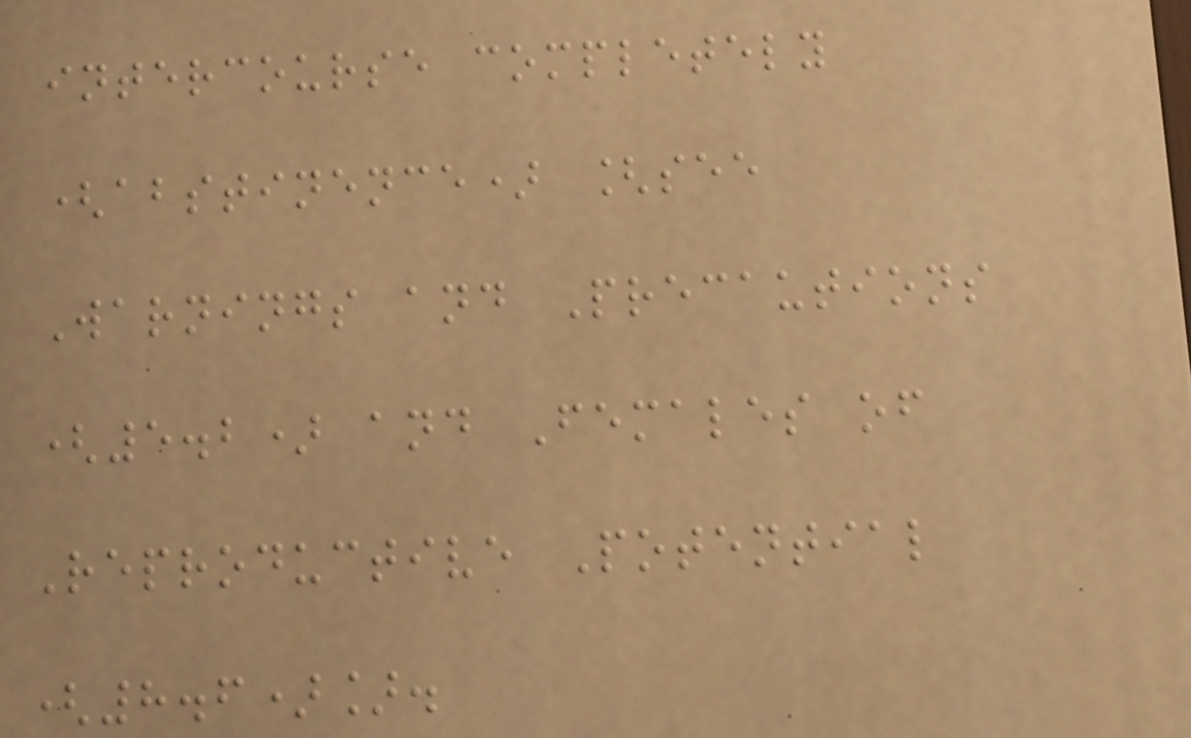intercourse completely
(abstinence) [see
Warnings and Precautions
(5.2) and Females of
Reproductive Potential
(8.6)].
